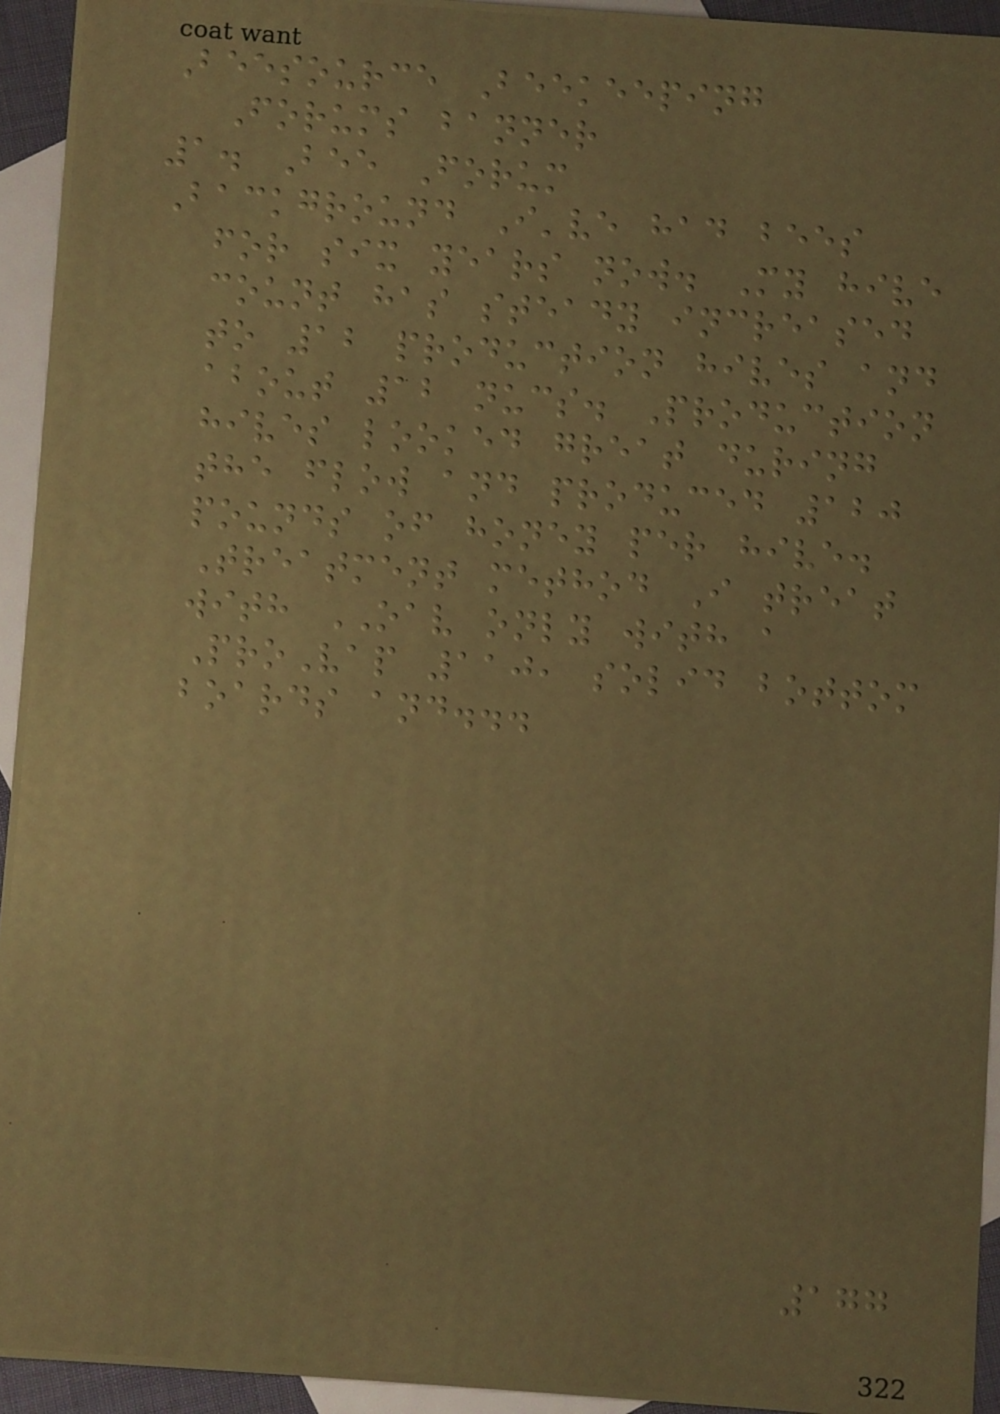Beesource Beekeeping
Forums banner
1. Bee Forum
Background I've had bees
for six years now. My hive
count has steady increased
to 12 production hives and
about 12 nucs. Production
hives looked great during
the flow and produced 120
pounds of honey per hive.
Treatment method I treat
with OAV only with a
ProVap 110, solid bottom
boards and...
177
